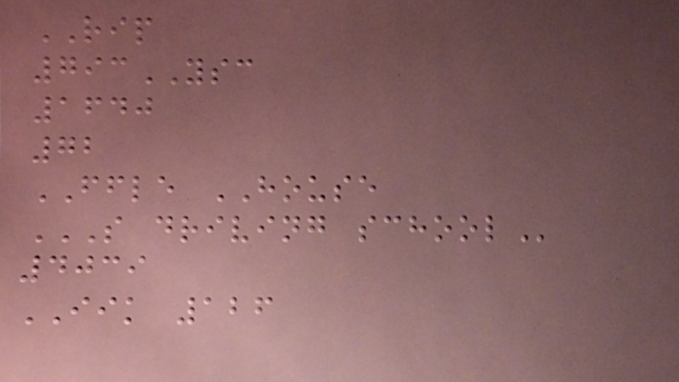RIP
793YSC
1640
72
FFLE HOUSE
S DRIVING SCHOOL
4039
IIK 126
